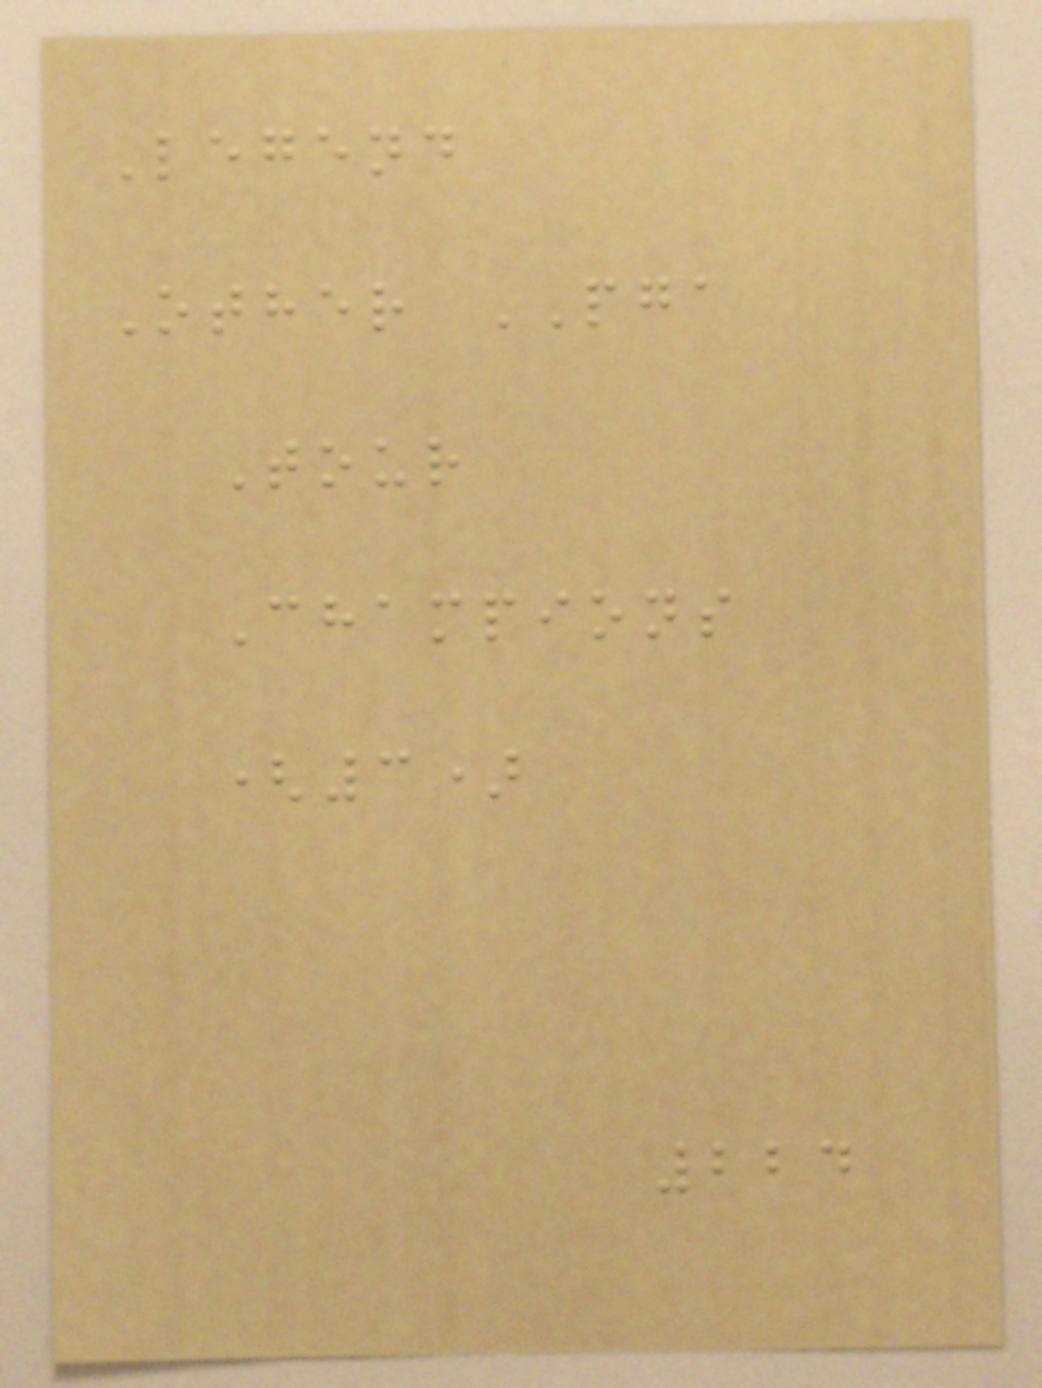Legend
Other PGA
Tour
Champions
(3)
224
